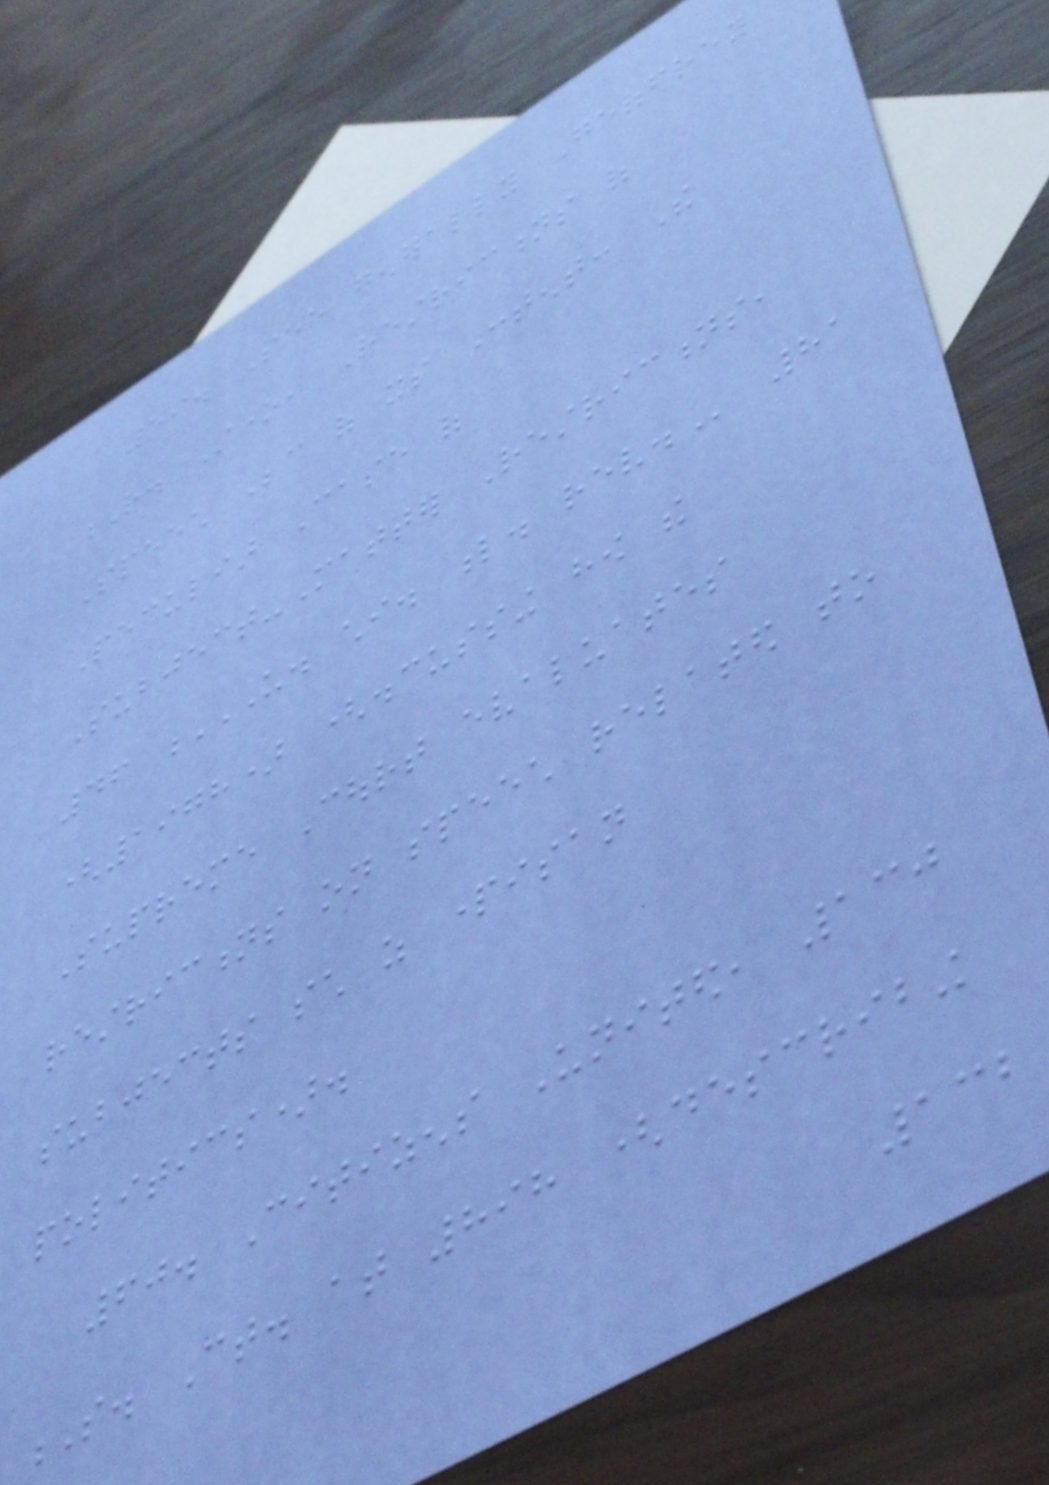59. See generally Geoffrey
R. Stone, Restrictions of
Speech Because of its Content: The
Peculiar Case of
Subject-Matter Restrictions,
46 U. CHI. L. REV. 81
(1978) (discussing how the
Supreme Court evaluates
restrictions on speech related to
subjects such as partisan
politics).
60. Citizens United, 130
S. Ct. at 898 (describing
132
